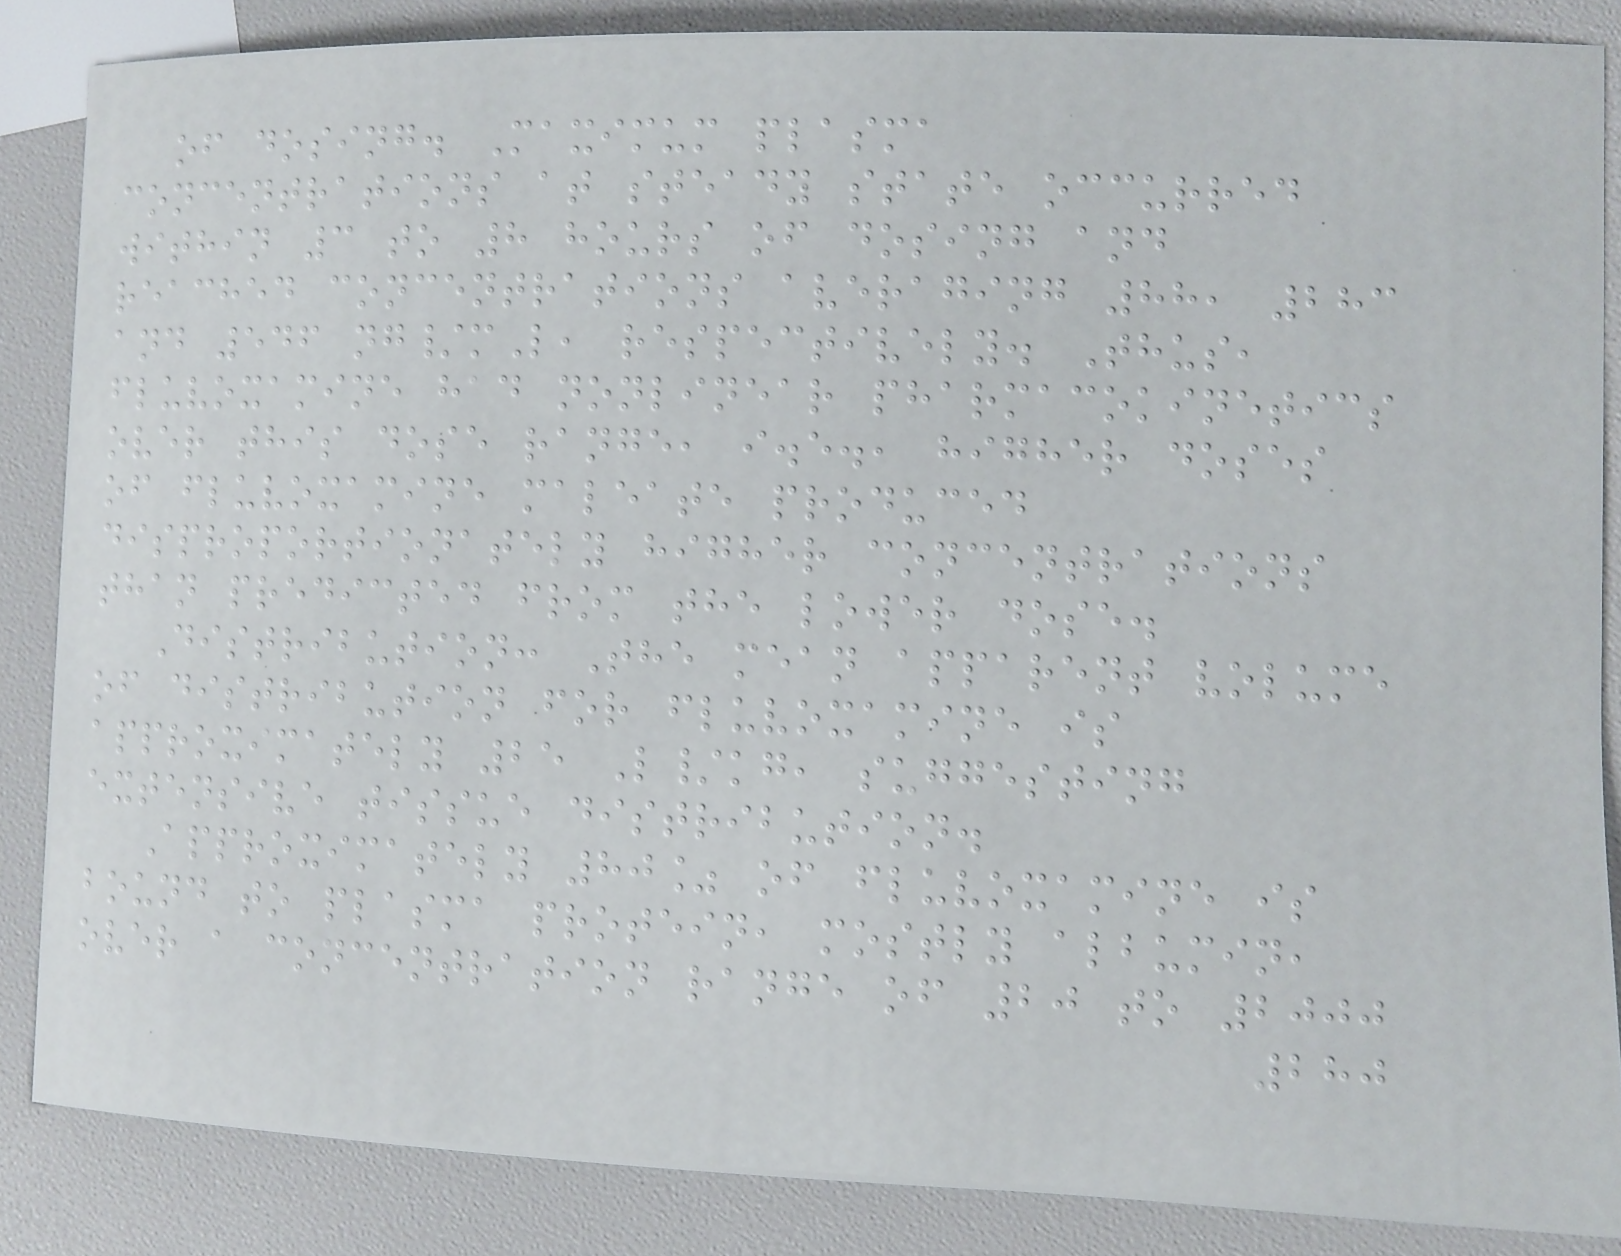of dosing. Maximum plasma
concentrations at steady state occurred
within 3 to 8 hours of dosing and
reached concentrations averaging 88, 283
and 546 ng/mL, respectively. Thus,
fluvoxamine had nonlinear pharmacokinetics
over this dose range, i.e., higher doses
of fluvoxamine maleate produced
disproportionately higher concentrations
than predicted from the lower dose.
Distribution: The mean apparent volume
of distribution for fluvoxamine is
approximately 25 L/kg, suggesting
extensive tissue distribution.
Approximately 80% of fluvoxamine is
bound to plasma protein, mostly albumin,
over a concentration range of 20 to 2000
280
